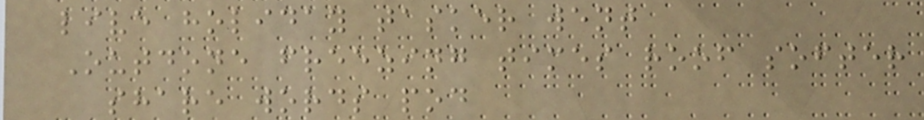live holiday tasker went
Outdone freezing times roof softer
share words pod
